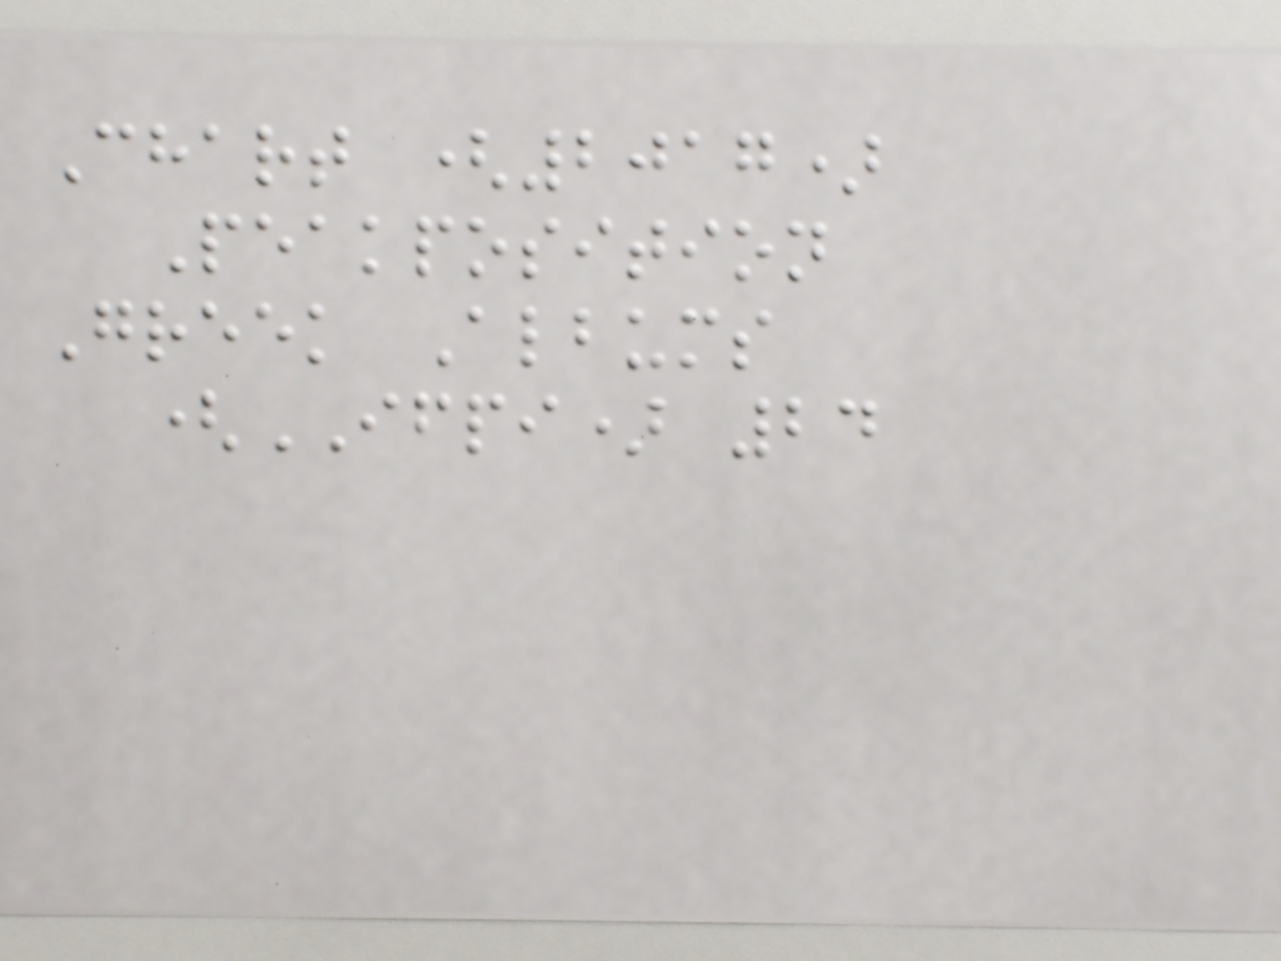Chart (2017)
Peakposition
Greek Albums
(IFPI) 24
